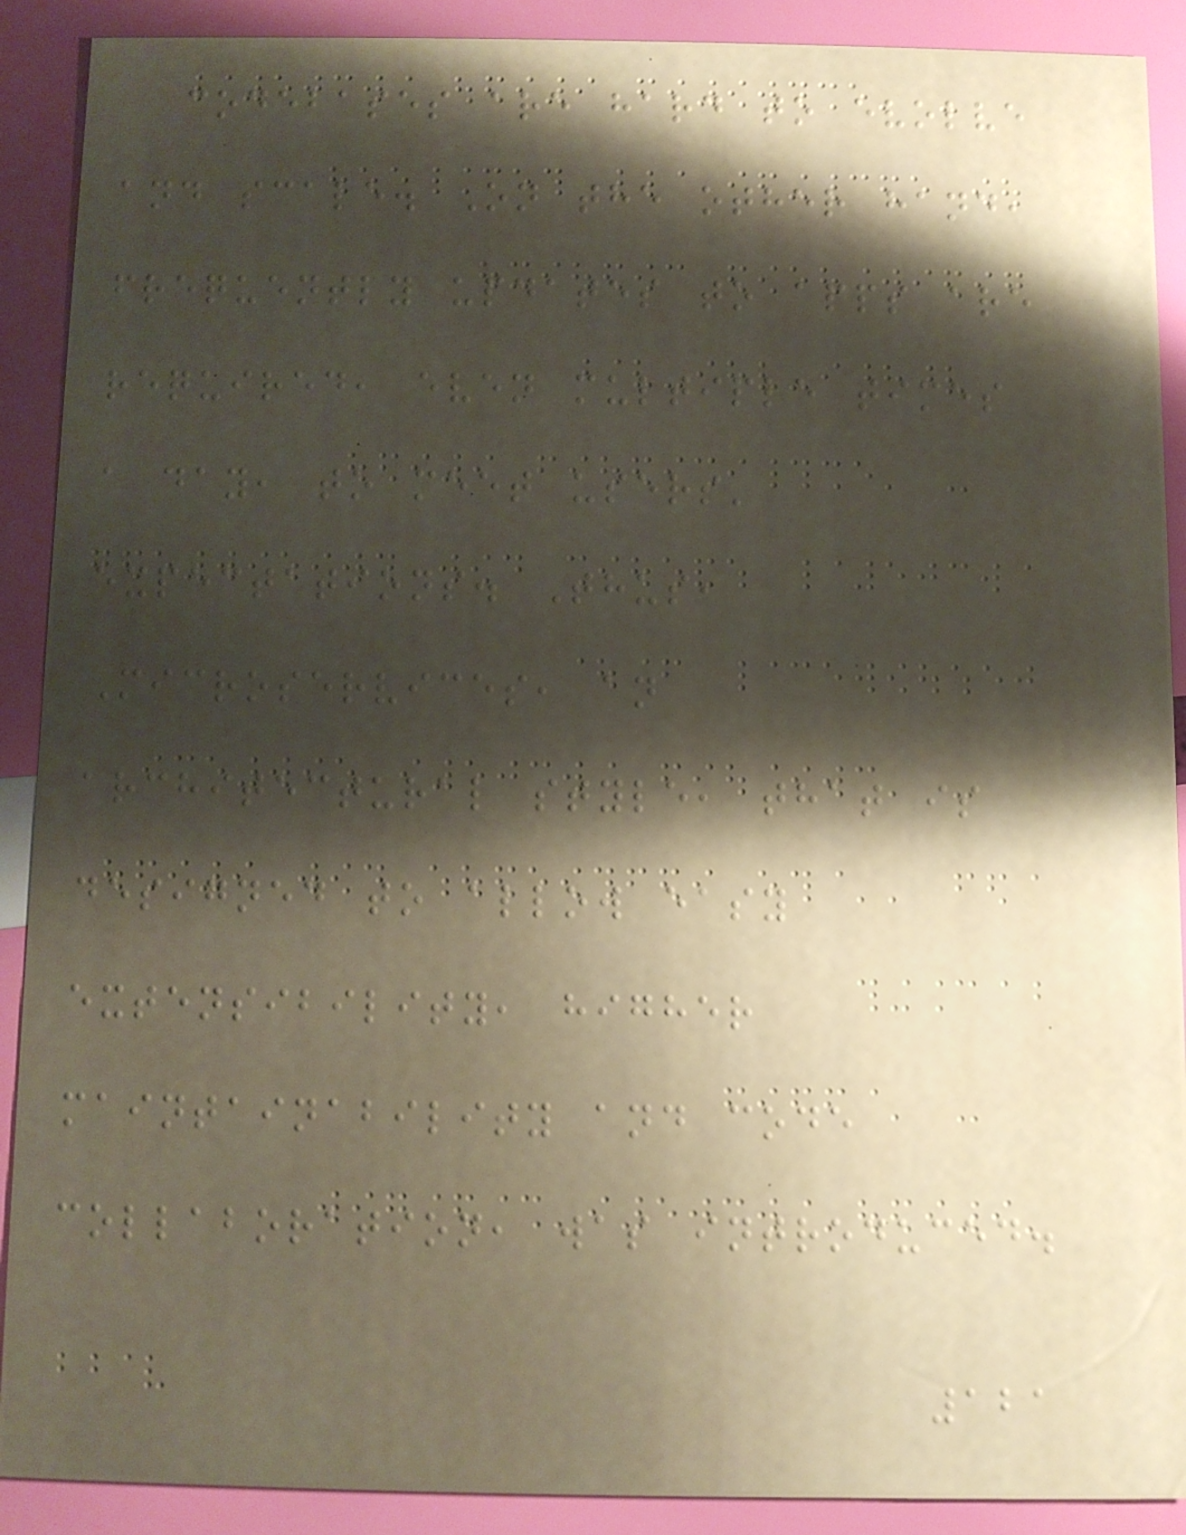codebases are hard to evolve
and scale. On the other hand,
frequently updates to apps are
required, even multiple times
a day, to meet users'
expectations. Thus,
Microservices, an
architectural style, that is
designed to allow easy
extensibility, higher
maintainability and code
collaboration, was introduced.
121
